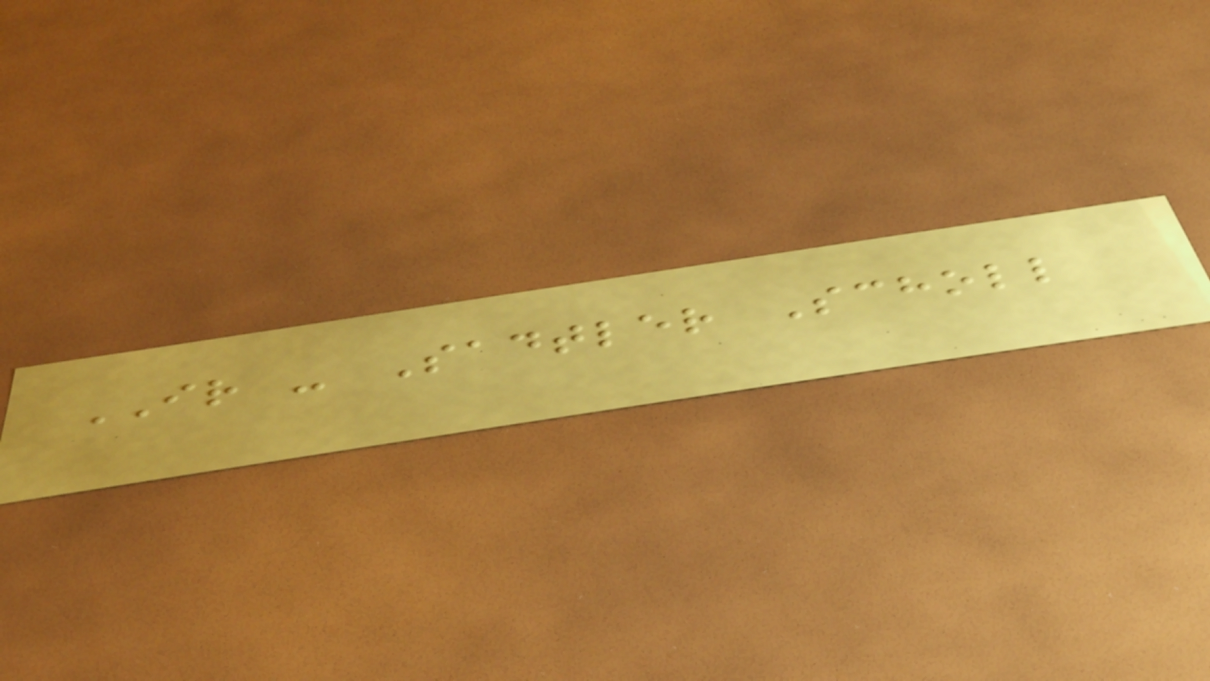IR - Sadtler Scholl
